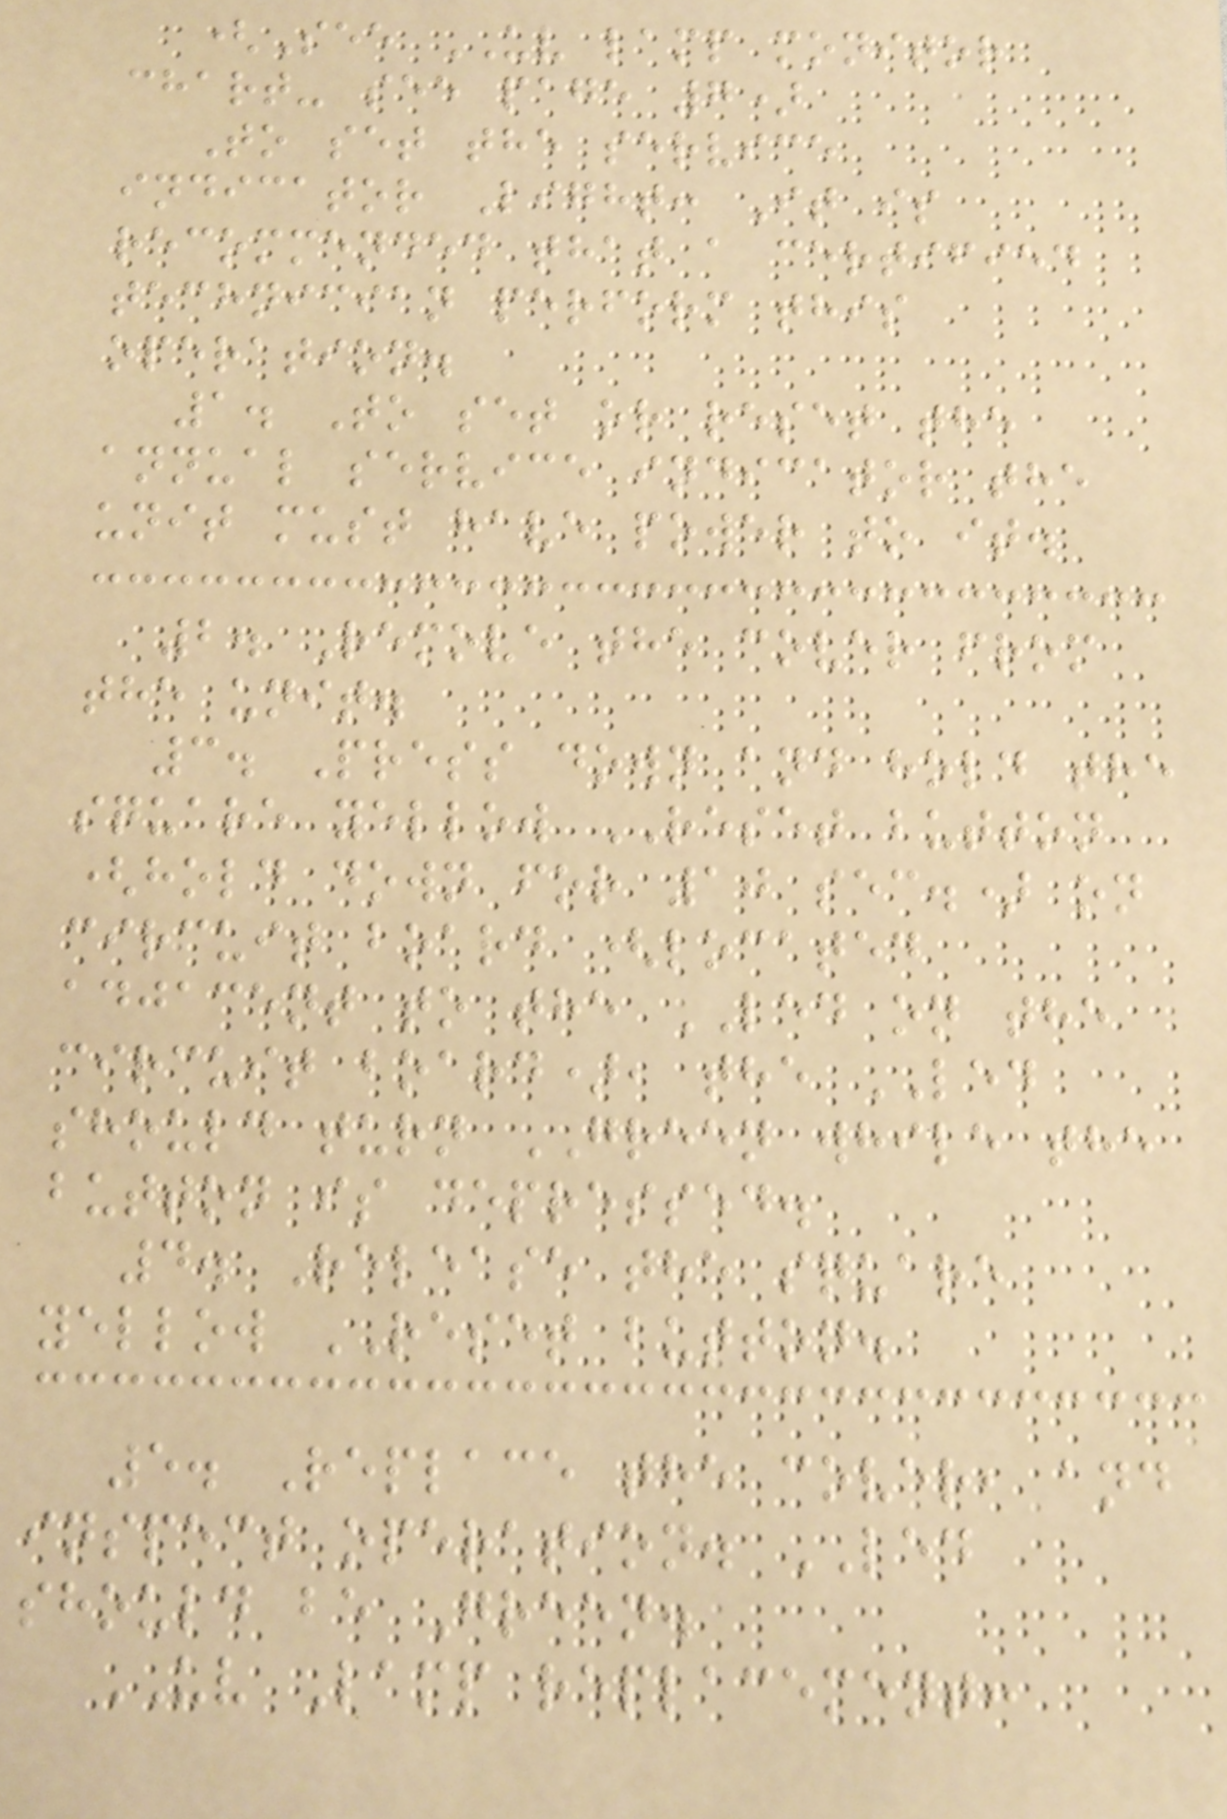(See UV lamp monitor
chart- see page 7)
To set the service
indicator Light: It is
recommended that a certified
technician perform this
operation.
1. To set or reset the
annual service indicator the
unit must have power to it.
2. Remove the cover from
the unit.
3. Press down and hold the
square yellow RESET button
(hold down for 10 sec.) on
circuit board (located
adjacent to the LED on the
circuit board), the LED
should turn GREEN while the
button is depressed.
4. Release the square
yellow RESET button.
5. Replace the cover, and
inspect operation. LED
should be Green.
UV Lamp replacement:
